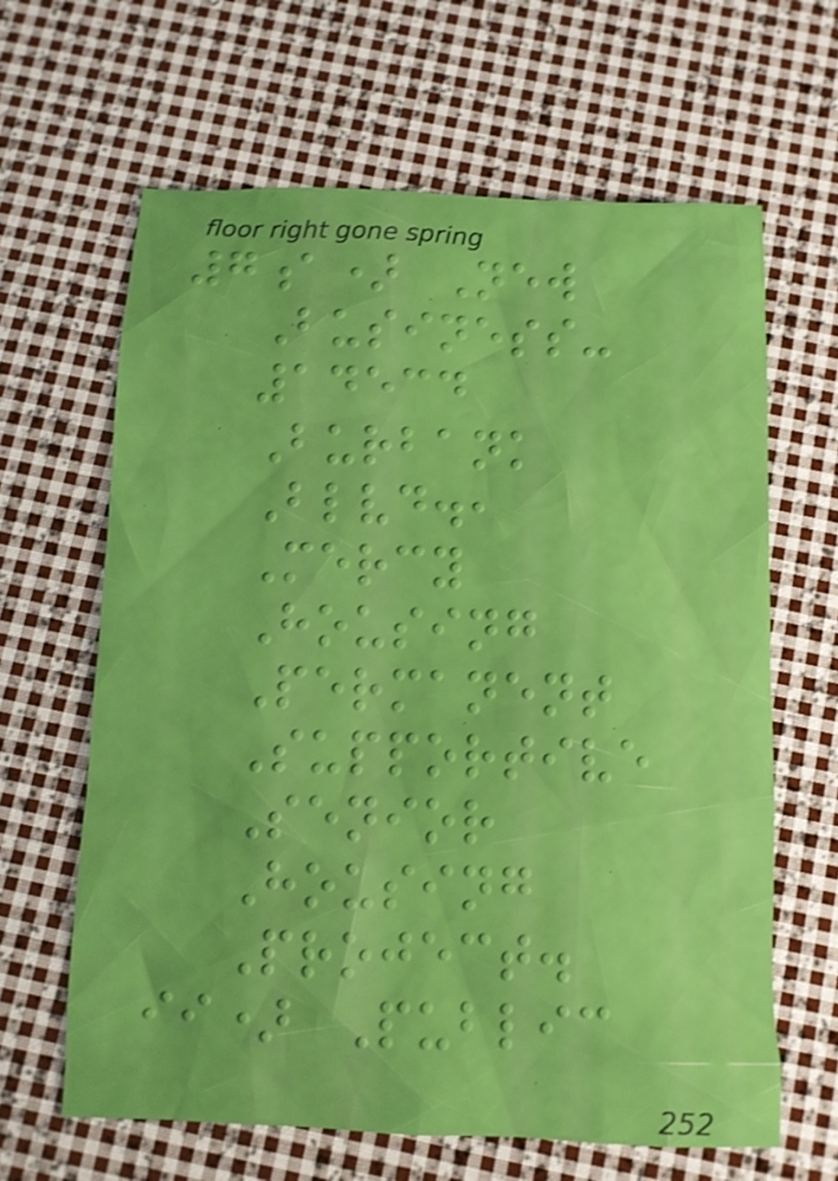7a) New
Business-
14534
Burbank
Blvd.,
Mercy
Housing
Permanent
Supportive
Senior
Housing
Project.
ii) Public
